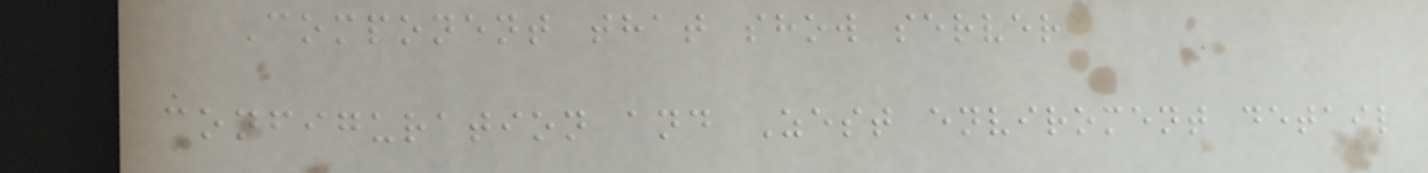Component that show server
configuration and Zest enviroment detail
